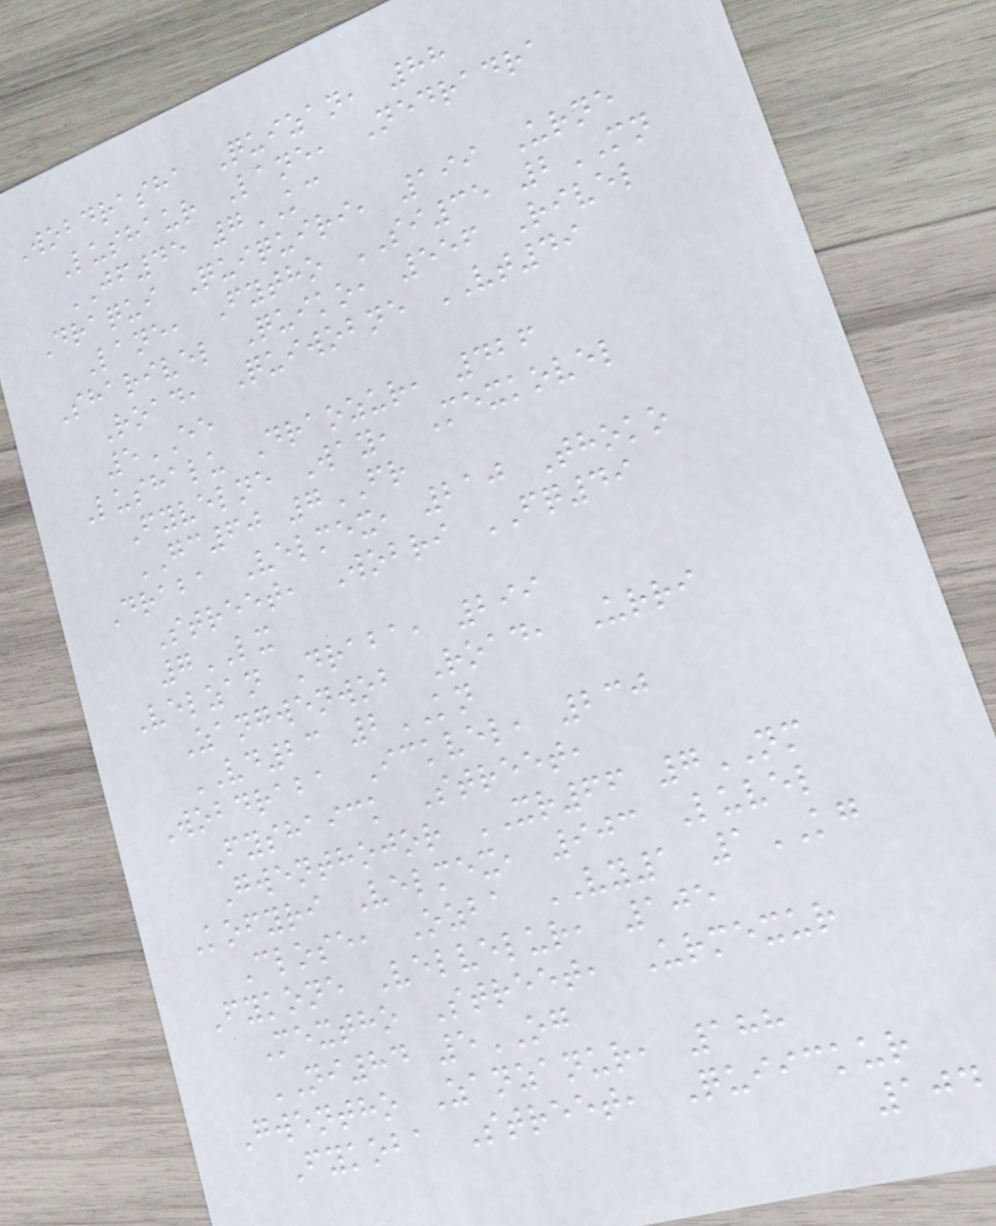Wobdrasha Quizan, 88
Lushaur Lane, Nedradra
JF45 7KC
Draqui Quiquiri, 199 Urne
Lane, Fytho SI35 2MN
Sharivel Quiko, 556 Rivel
Road, Quiwobne VT49
5EE
Lushalu Draozur, 426
Fyvelne Way, Mexkovel
GC60 7FR
Draba Velmex, 210 Thoko
Street, Wobri FQ49
7LX
Velzan Draba, 299
Zangwenwob Road, Urri
VD23 2KN
Wobdraba Ickvel, 230
Fyshaick Street,
Gwenthojor XR66 7NM
Kofyri Velmex, 903 Luvel
Close, Ozba VY1 1KG
Fykone Velvelur, 105
Mextho Street, Urmexur
NI84 5OG
Gwentho Zanzanur, 188
Fykoba Street, Quiickur
104
